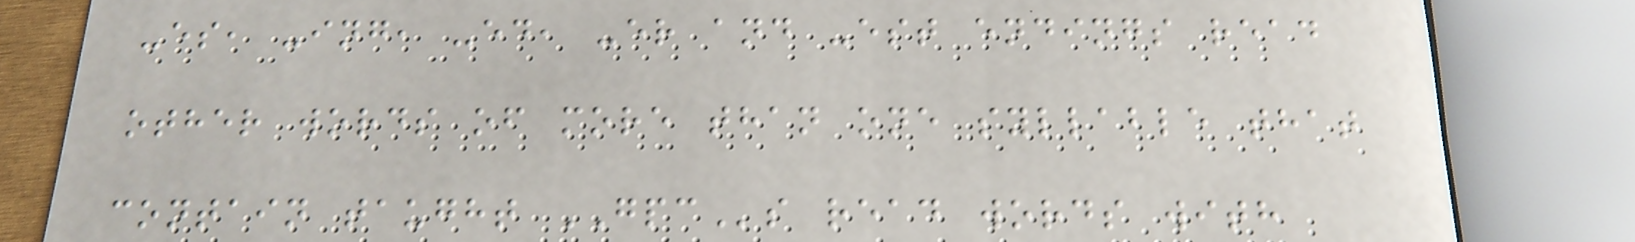-es, -ing, -ed, -er and -est endings read
other words of more than one syllable that
contain taught GPCs read words with
